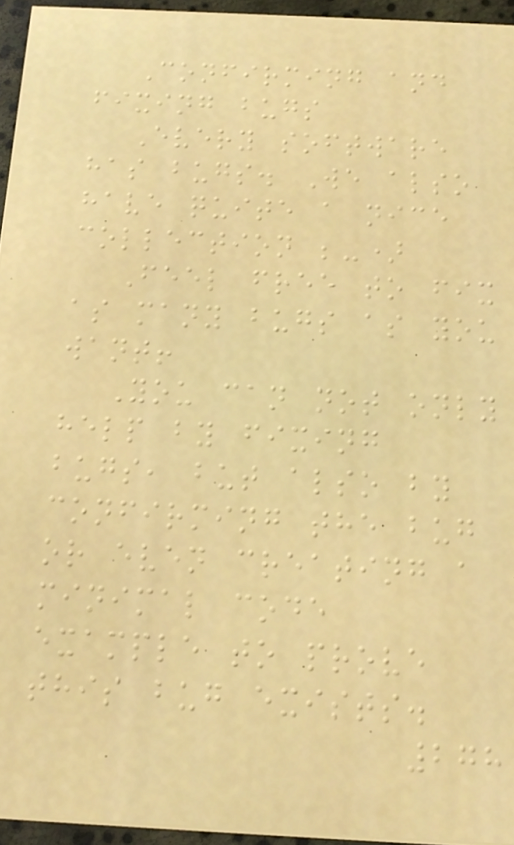Confirming and
fixing bugs
Every software
has bugs. We also
have quite a nice
collection ;-)
Feel free to fix
as many bugs as you
want!
You can not only
help by fixing
bugs, but also by
confirming the bug
or even creating a
minimal code
example to prove
this bug exists.
278
